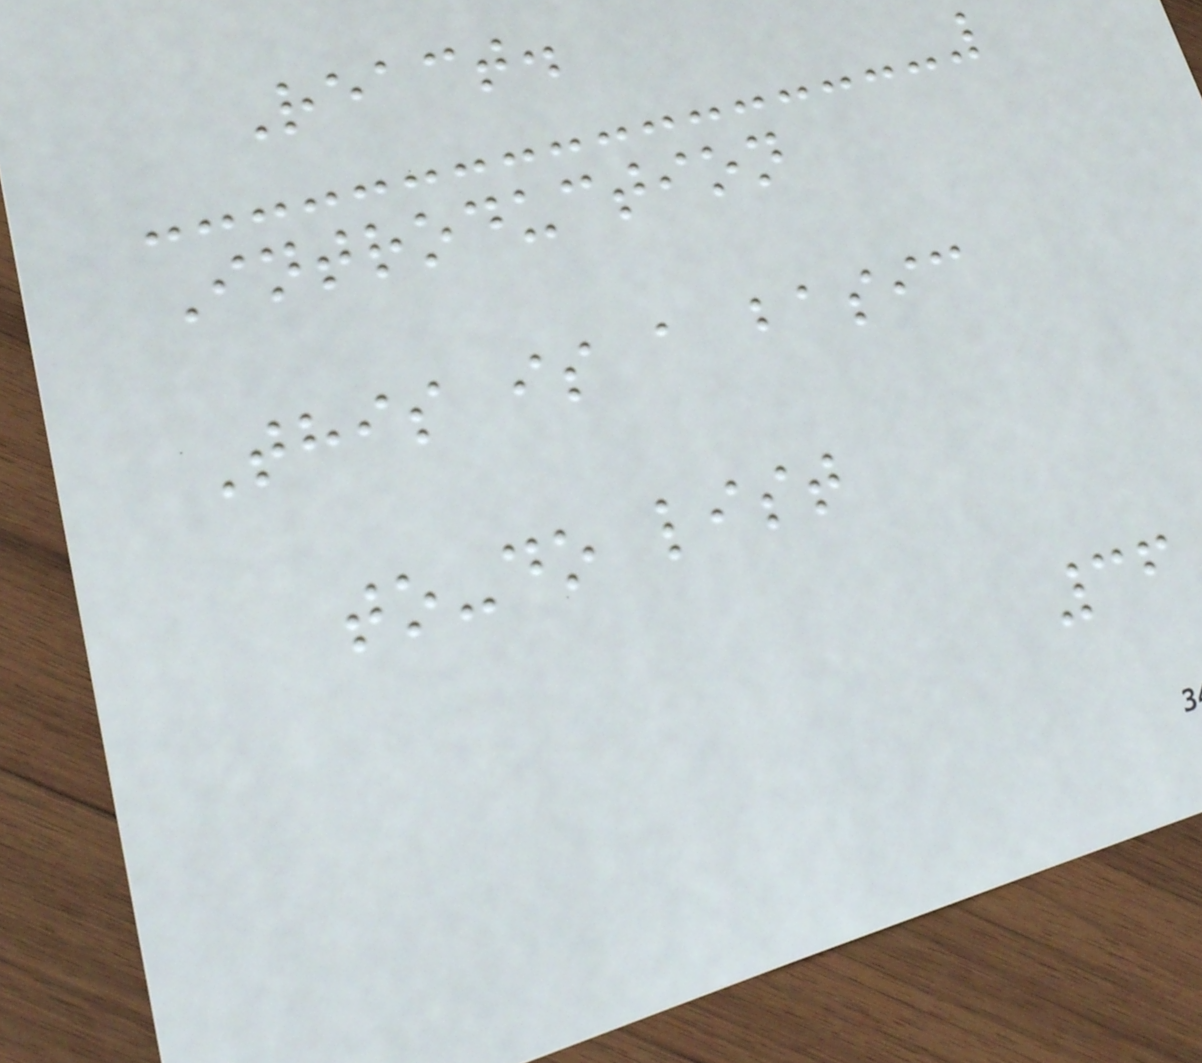React.
Introduction
This is a basic
to-do list
36
